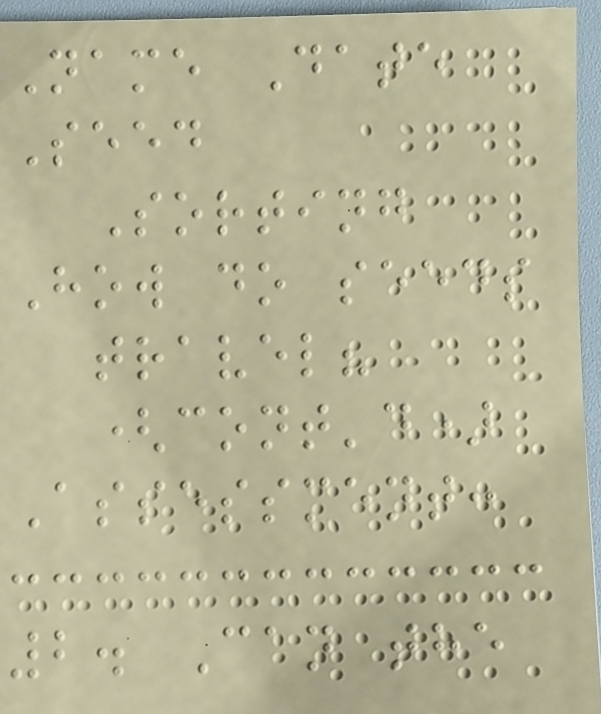Name Date
Seed
Sorting
How do seeds
travel?
(cont'd)
Assessment:
2. Can the
